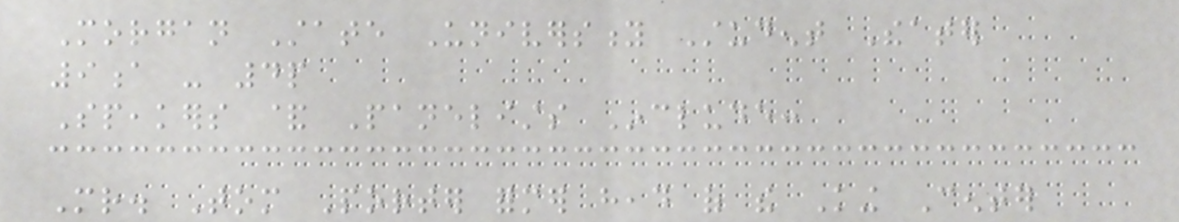Morgan State University Student Theater
9a - 4p
Speakers & Panelists Include:
Mr. Tom Porter former head of the King Center
